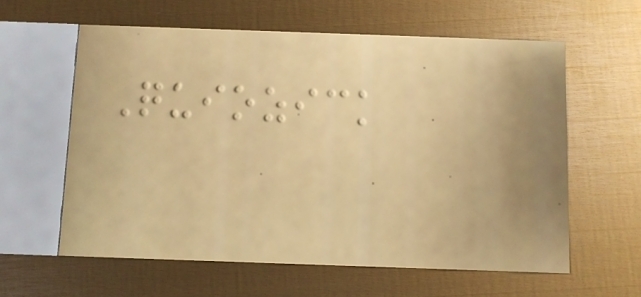Quiozick
